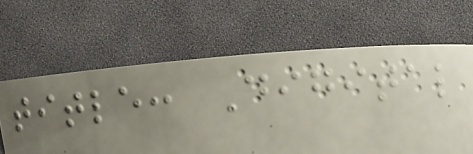title: Digital
